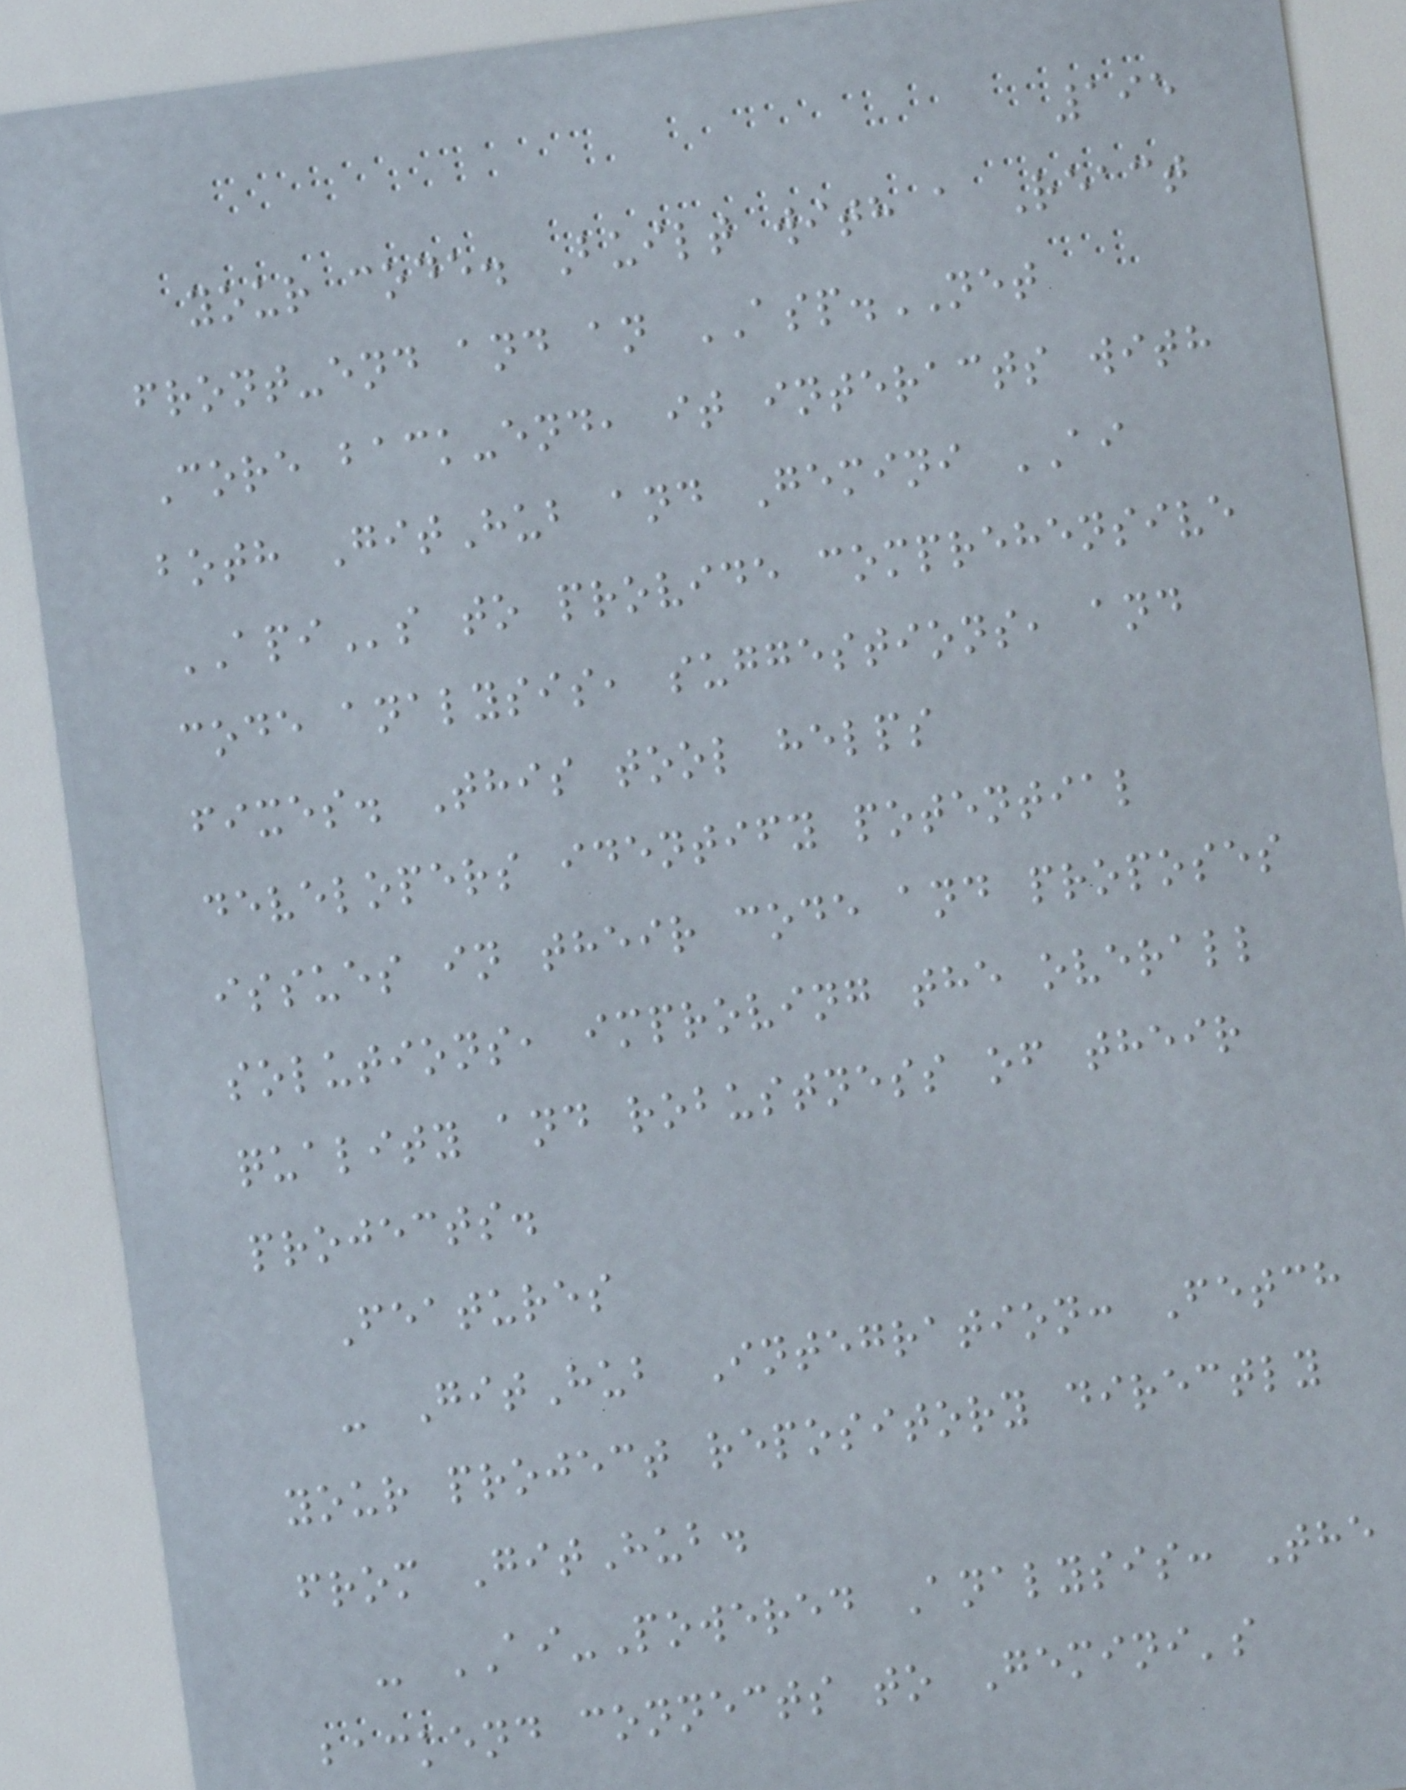195
your code. Built with a React
front-end and an ASP.NET
Core back-end, it interacts with
both GitHub and Gemini AI
APIs to provide comprehensive
code analysis, suggestions, and
fixes. This tool helps
developers identify potential
issues in their code and proposes
solutions, improving the overall
quality and robustness of their
projects.
Features
- GitHub Integration: Fetch
your project repository directly
from GitHub.
- AI-Powered Analysis: The
backend connects to Gemini's
